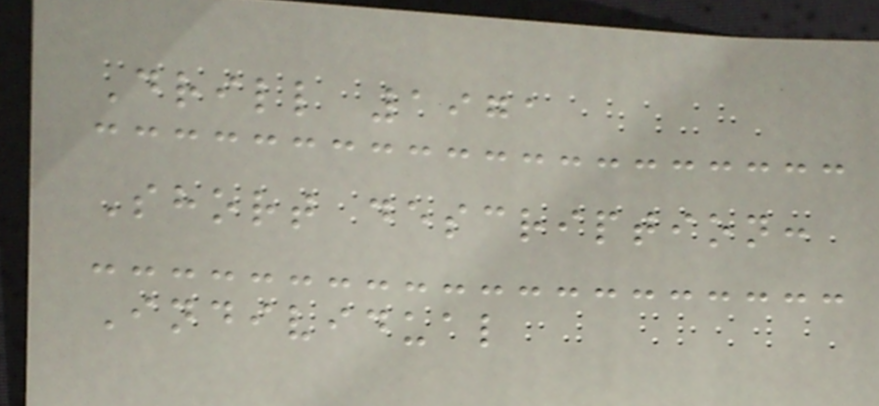Drill 1971
Short description:
Individual
